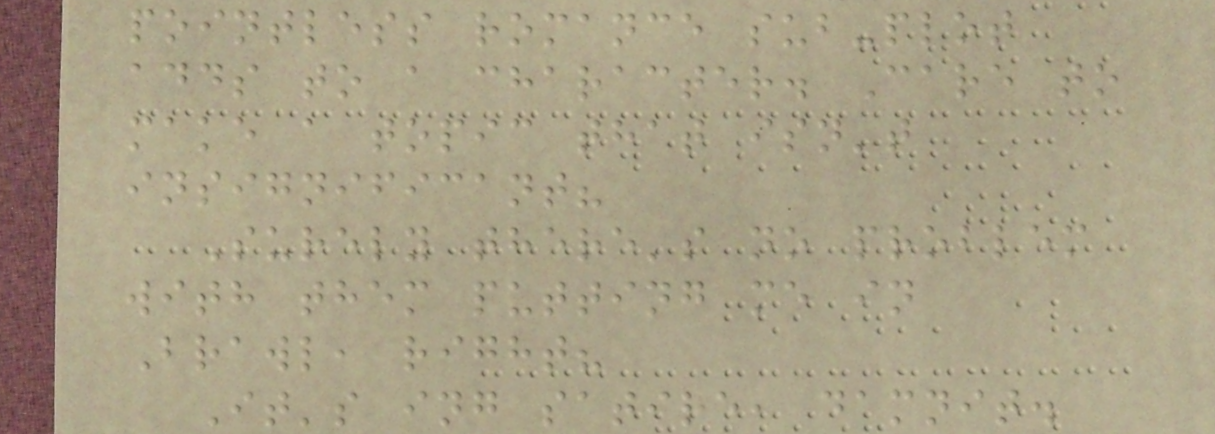pointless romance sub-plot
adds to a character. Care to
make a topic that isn't
insignificant?
Surely there's no problem
with them putting me in
Brawl, right?
It's ing satire, damnit.
